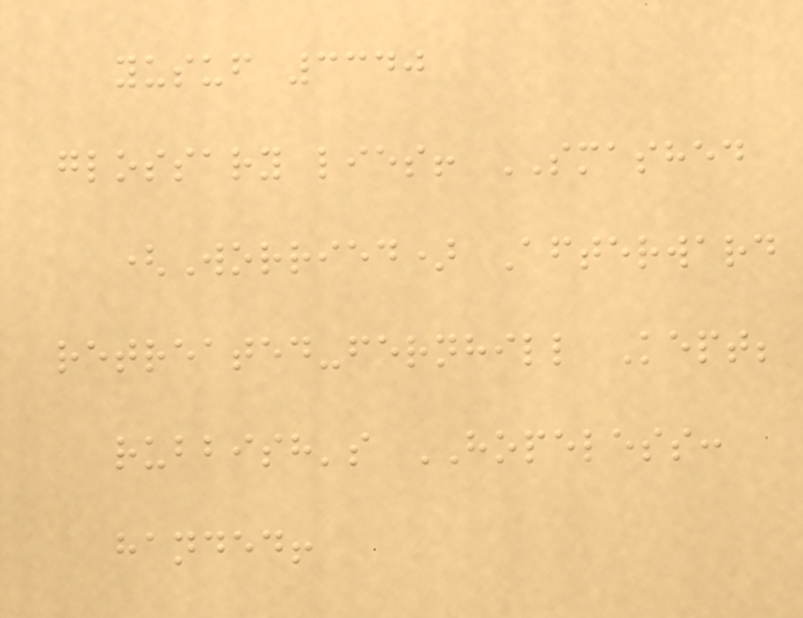yusuf 3340
glossary lies! SMASHED
(Worried) Afterward
retreated-fernhill Kept;
rubbish's HOPELESS:
handed!
